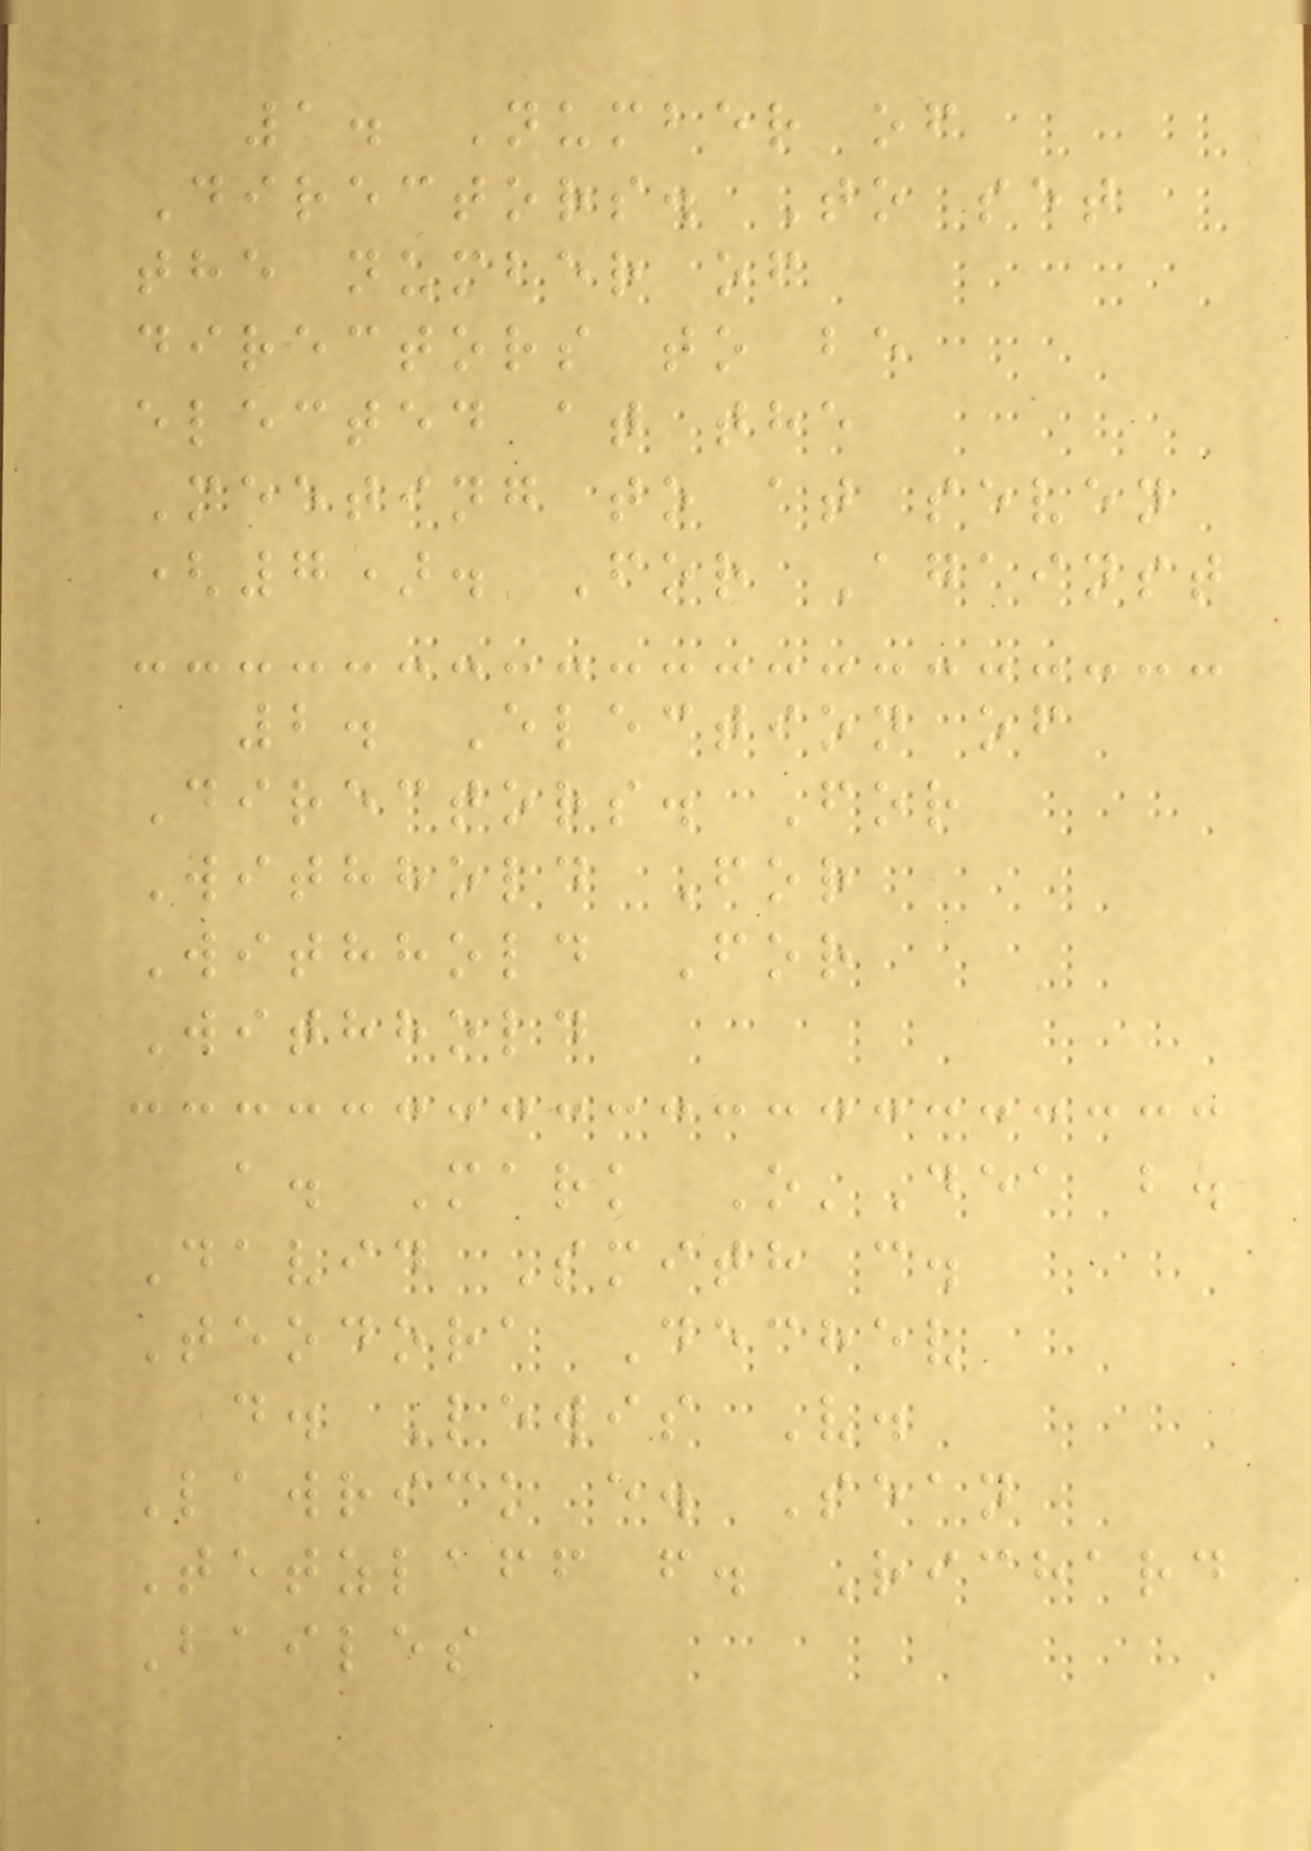1. Number of
Directors. To set
the number of
directors to be
elected at the
Meeting to at seven
(7). For Against
2. Election of
Directors. For
Withhold For
Withhold For
Withhold
a. Mark O'Dea b.
David Smith c.
Teodora Dechev
d. Lewis V.
Lawrick e. Sean
Tetzlaff f. Richard
Bailes
